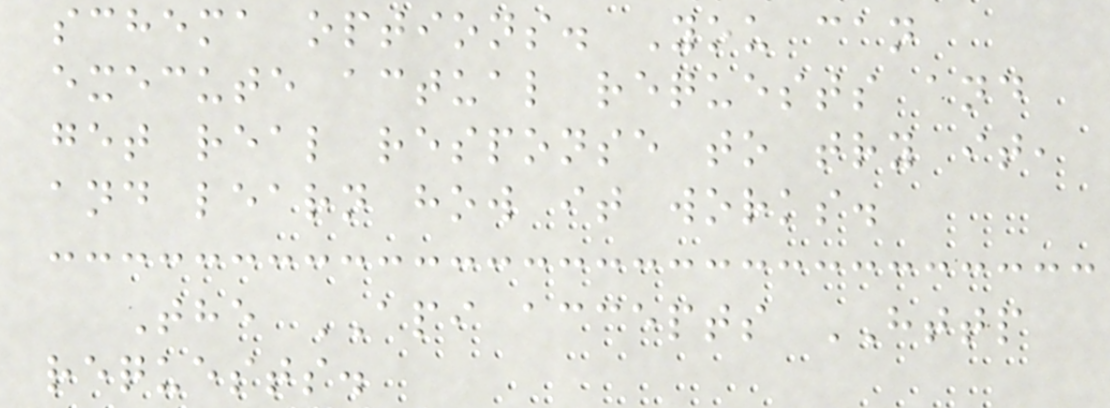schema options. You can
execute actual requests and
get real response to try it,
and learn how it works.
The API accepts HTTP
requests.
